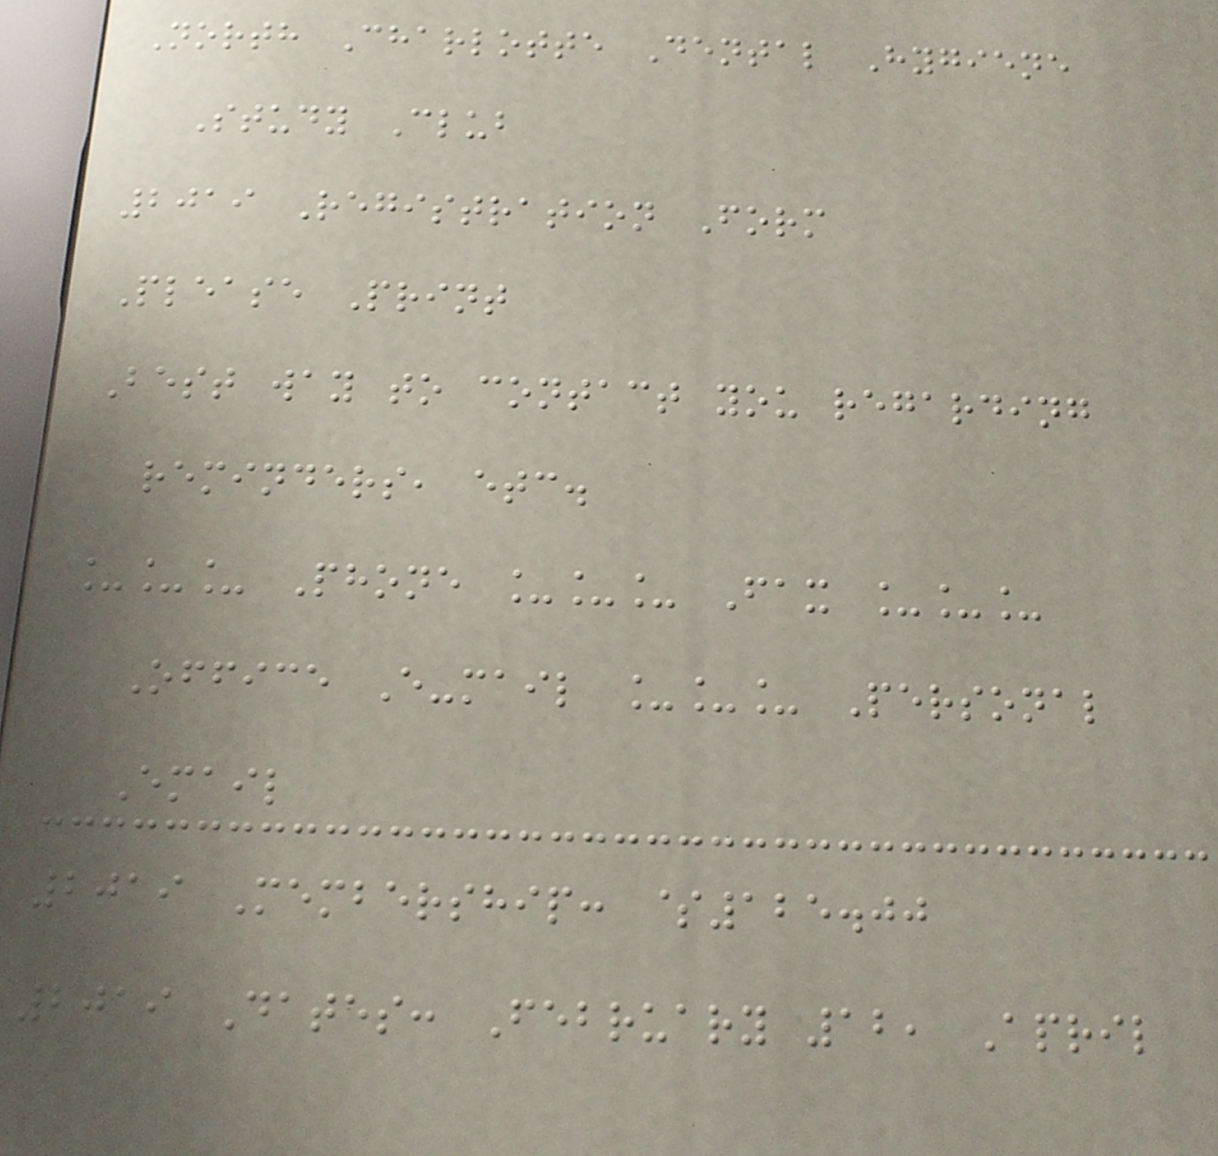North Charlotte Dental Hygiene
Study Club
2019 Registration Form
Please Print
Best way to contact you regarding
reminders, etc.
___ Phone ___ Fax ___
Office E-mail ___ Personal
Email
2019 Membership: $125.00
2019 Dates: February 12, April
